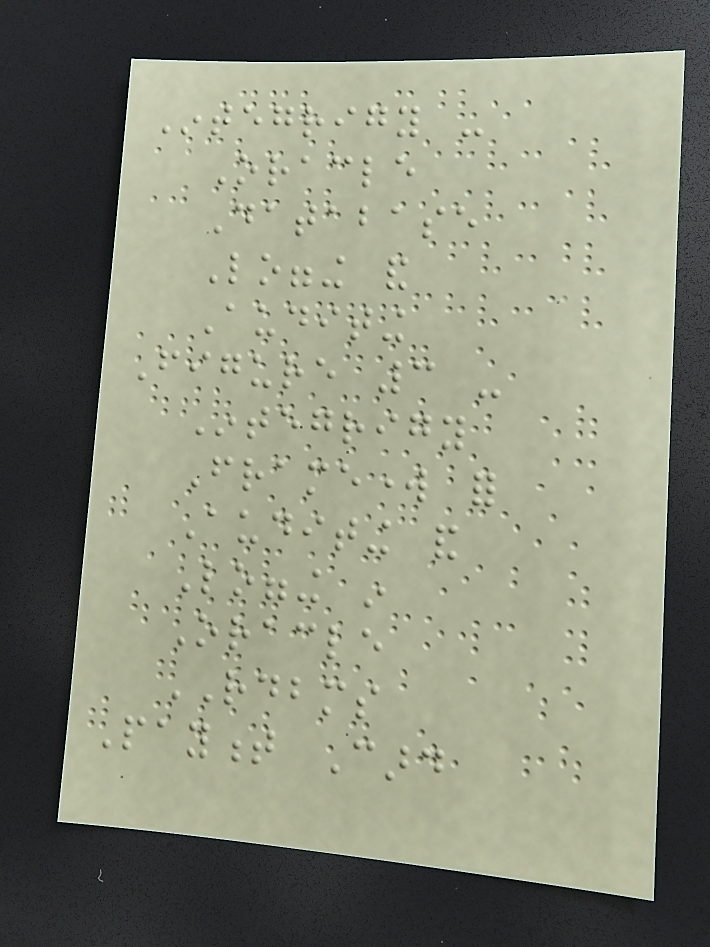Integrigy -
Oracle
Database
Logging and
Auditing
Figure 3 -
Integrigy
Framework for
Auditing and
Logging in
Oracle
RDBMS
Payment Card
